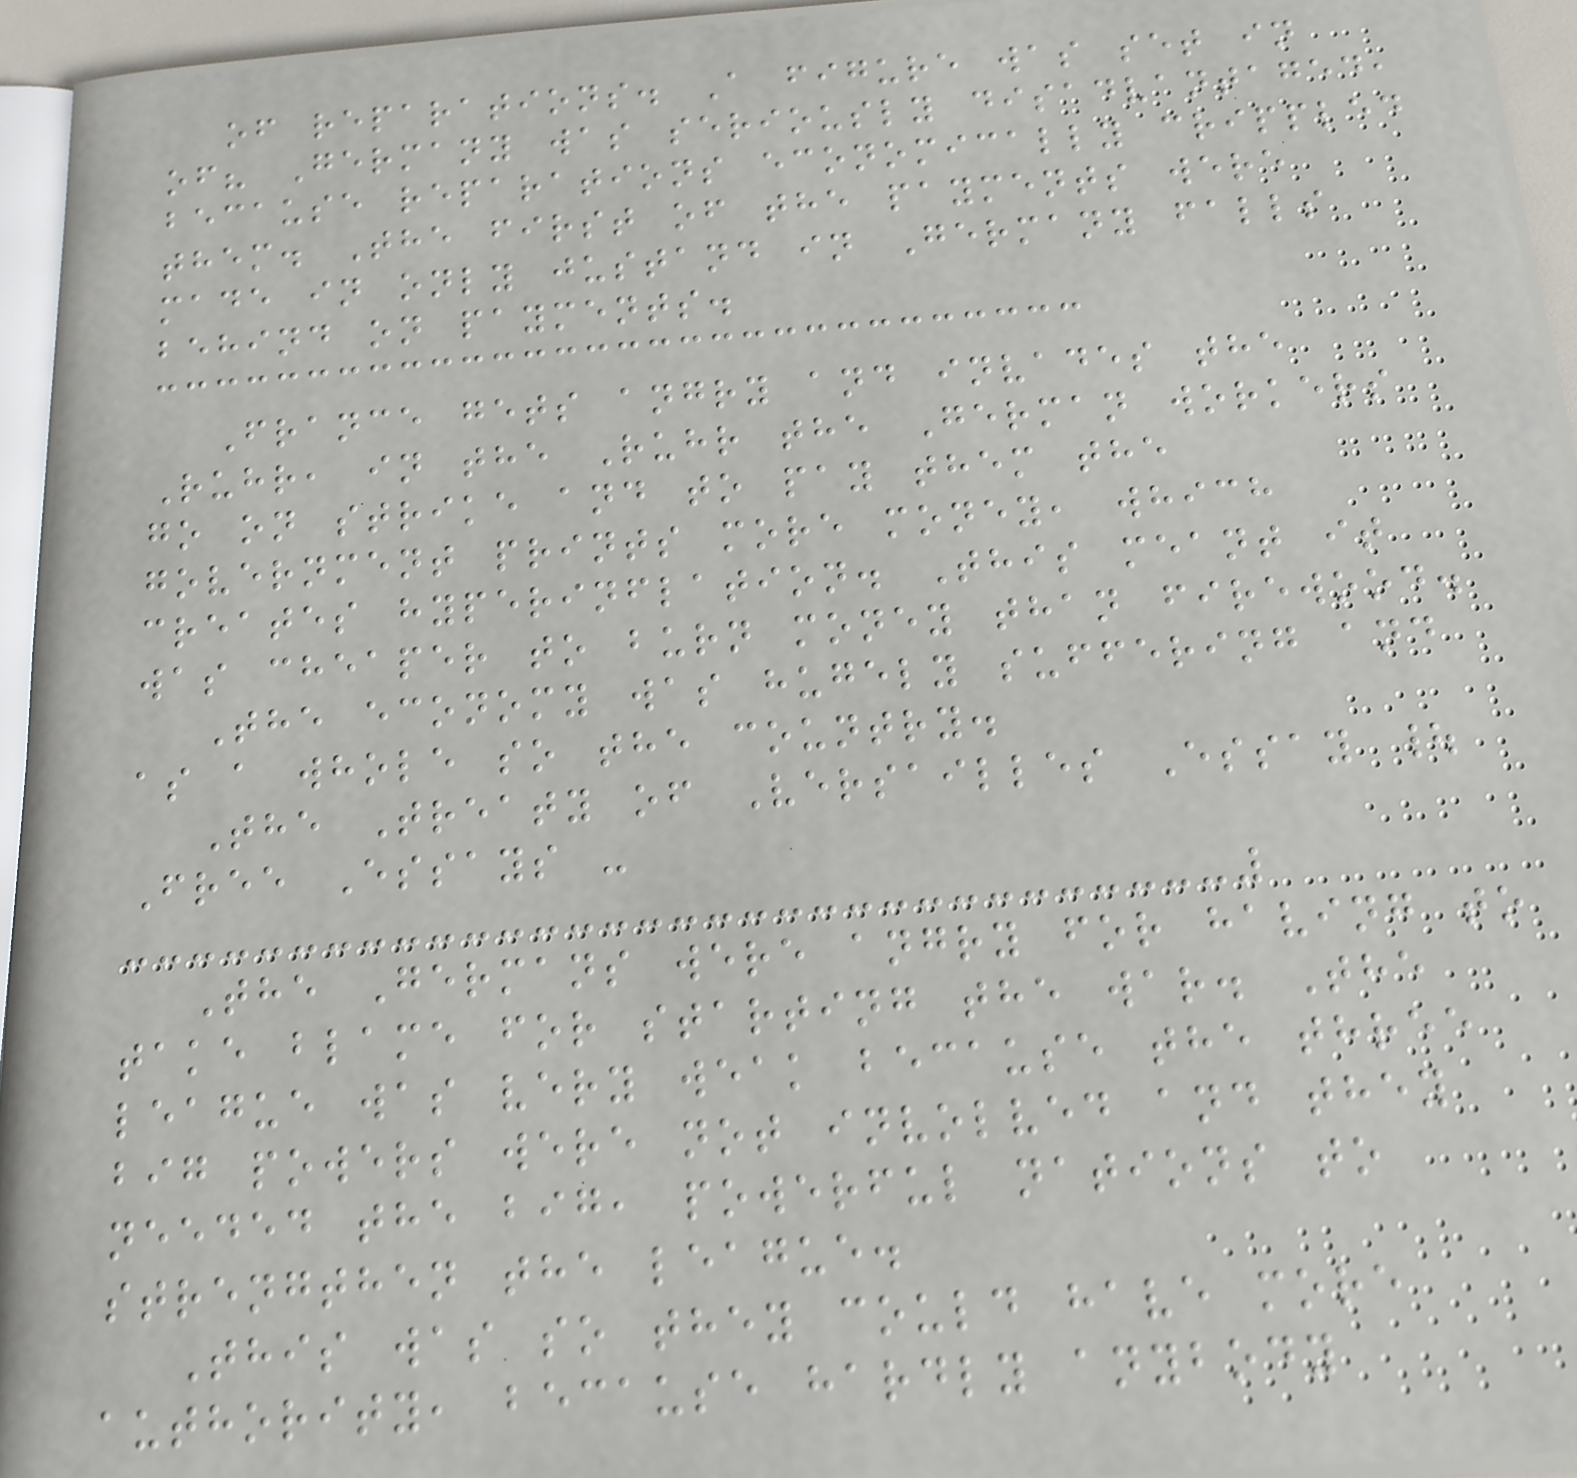of reparations. A figure was set in
of? Germany was seriously disadvantaged,
because reparations economically crippled
them. The first of the payments were
made in only justand in Germany falls
behind on payments.
France gets angry and invades the
Ruhr, in the Ruhr the German workers
go on strike and to pay them the
government prints more money, which
creates hyperinflation. This meant it
was cheaper to burn money than firewood.
The economy was hugely suffering and
as a whole so the country.
The Treaty of Versailles Essay |
Free Essays -
The Germans were angry for having to
take blame for starting the war. The
league was very weak because the three
big powers were not involved and they
needed the big, powerful nations to
strengthen the league.
This was so they could have more
authority, because hardly anybody
